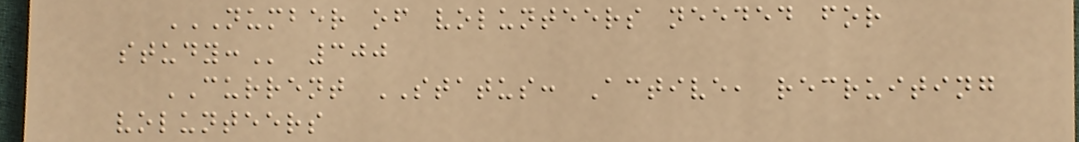NUMBER OF VOLUNTEERS NEEDED FOR
STUDY: 300
CURRENT STATUS: Active, recruiting
volunteers
